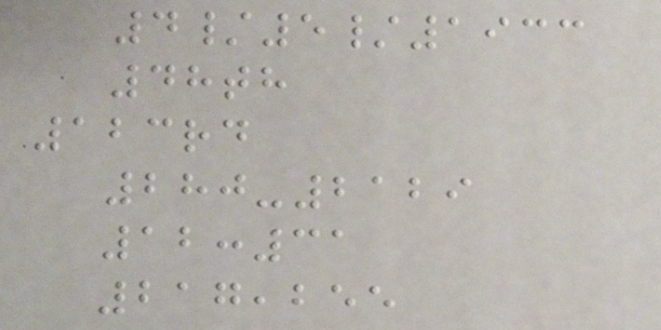4/5/1933
48th
123rd
280-2129
12:31
217,255
